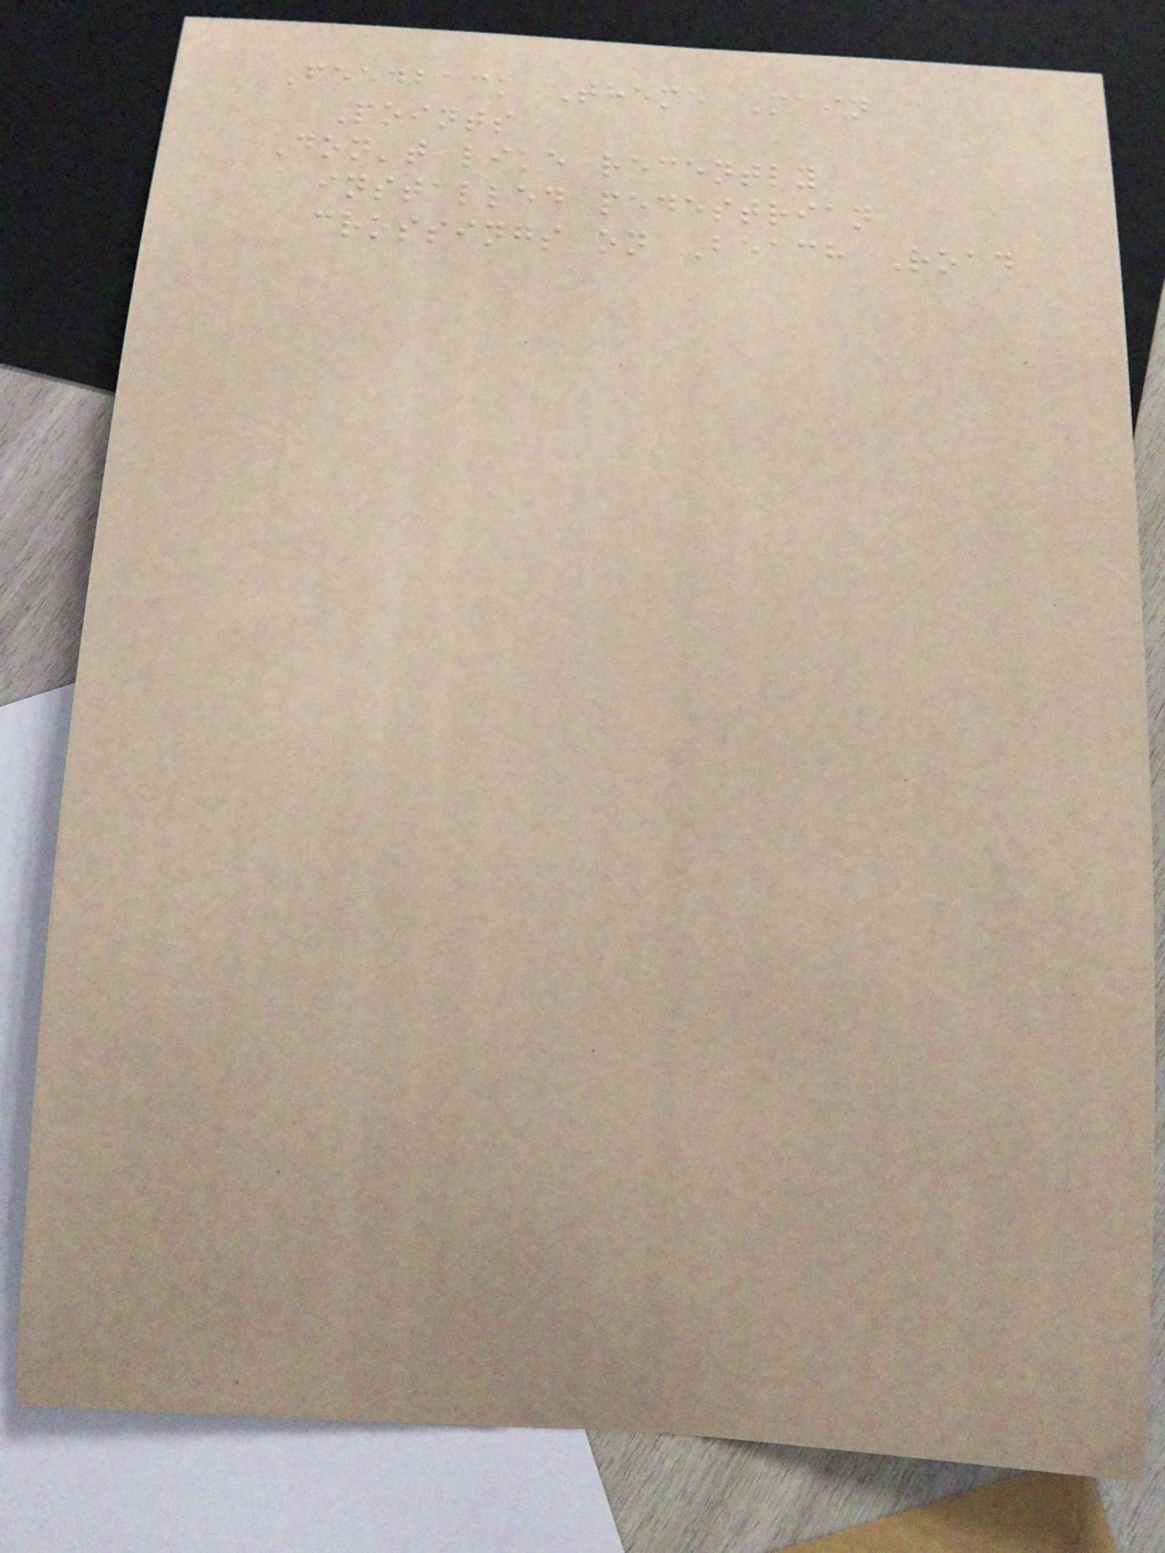Feedback Theme Main
Points
Don't like recently
installed pedestrian
crossings on Beach Road
